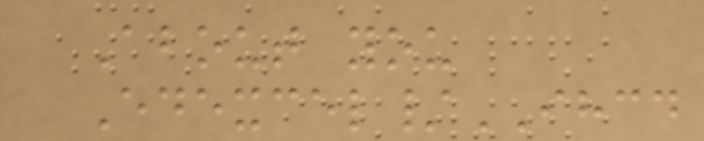About you
Edexcel/IHCD
